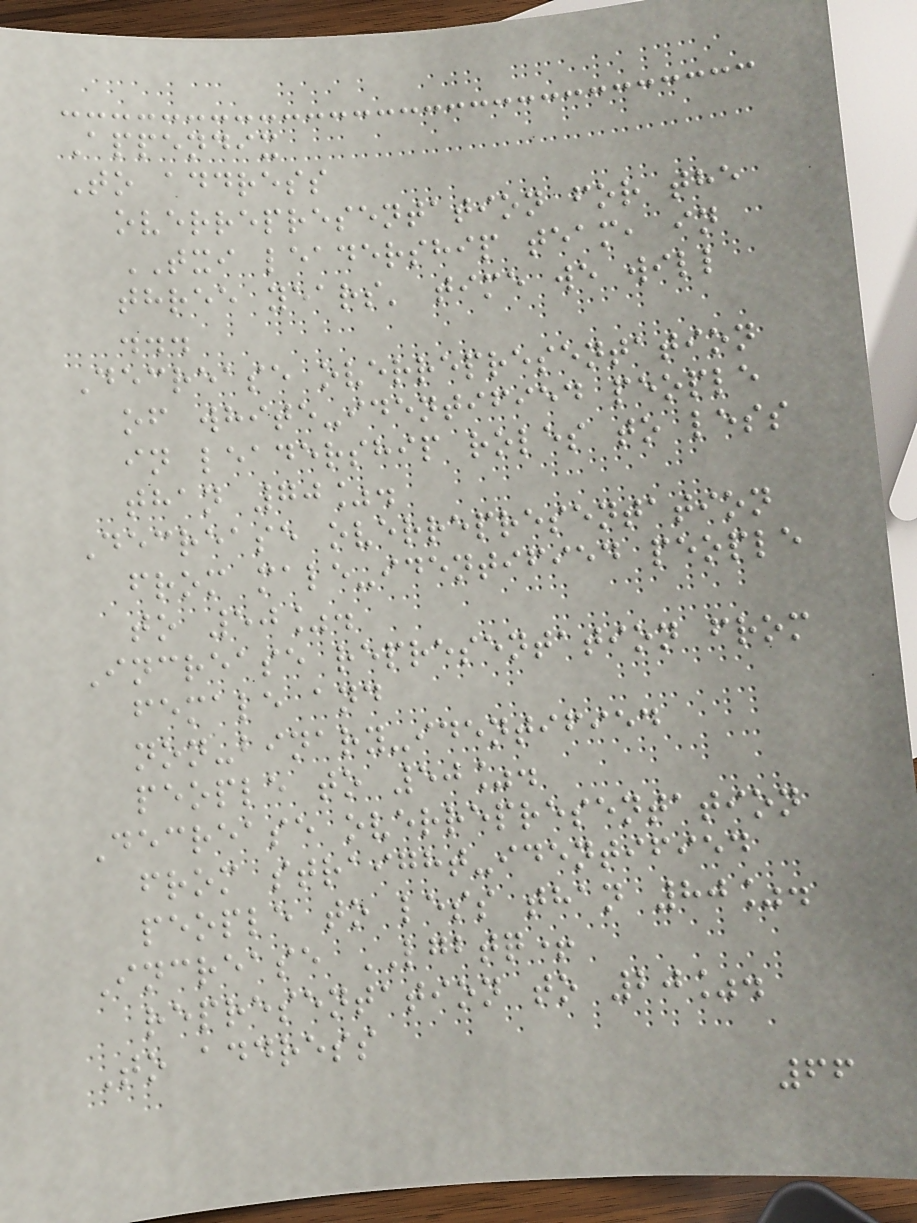Appendix
To address
overrepresentation for the
TXI leadership team, in
three years' time we will
...
Decrease overrepresentation
of white-identified people
in leadership roles to less
than 70%.
Decrease overrepresentation
from male-identified people
to 50%.
Increase representation from
female and
non-binary-identified
people to 50%.
Decrease overrepresentation
from straight-identified
people to less than 80%.
Increase LGBTQ+
representation to 20%.
To address
66
